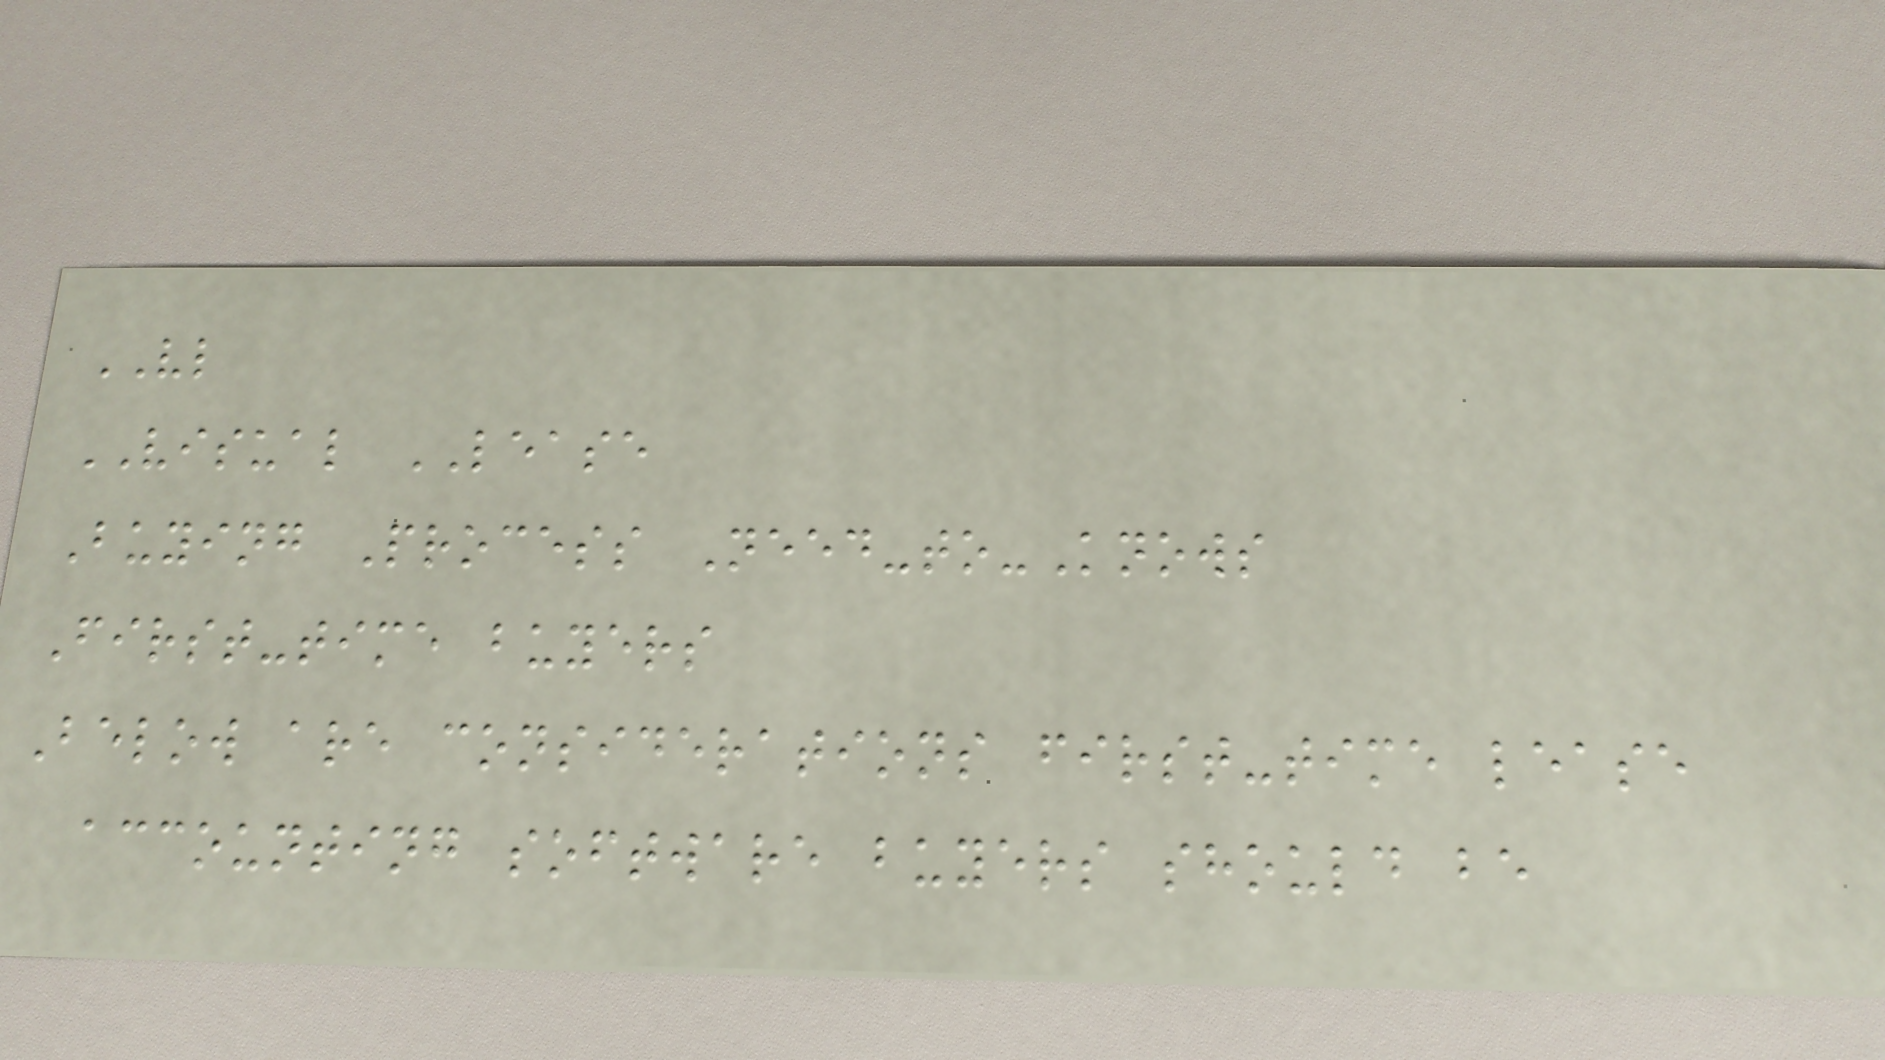VL
VISUAL LEASE
Buying Process Need-to-Knows
First-time buyers
Below are considerations first-time lease
accounting software buyers should be
